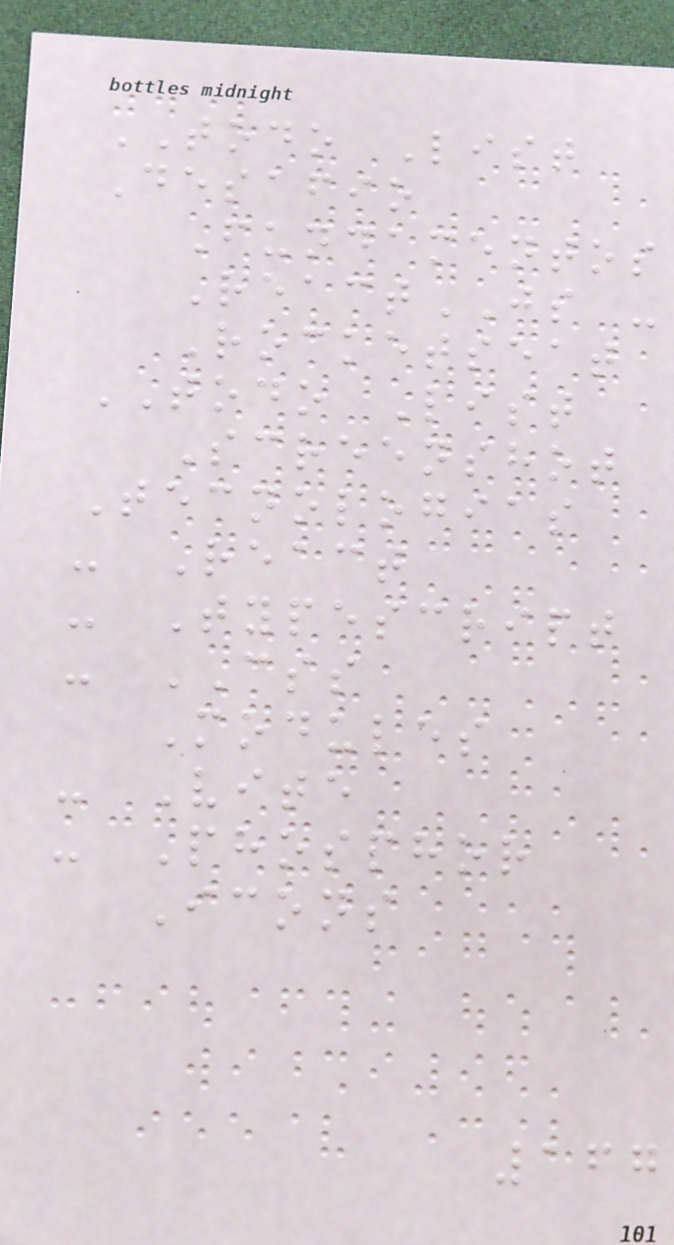TODO List
Desafio
Fundamentos
ReactJS -
Rocketseat
TODO List
Screenshot
Tecnologias
- React
- Typescript
- CSS
Modules
- Vite
- Phosphor
Icons
167
